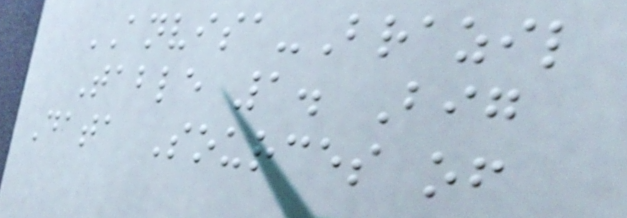ANVISA-Brazil
Table 1. Big
Data Sources of
